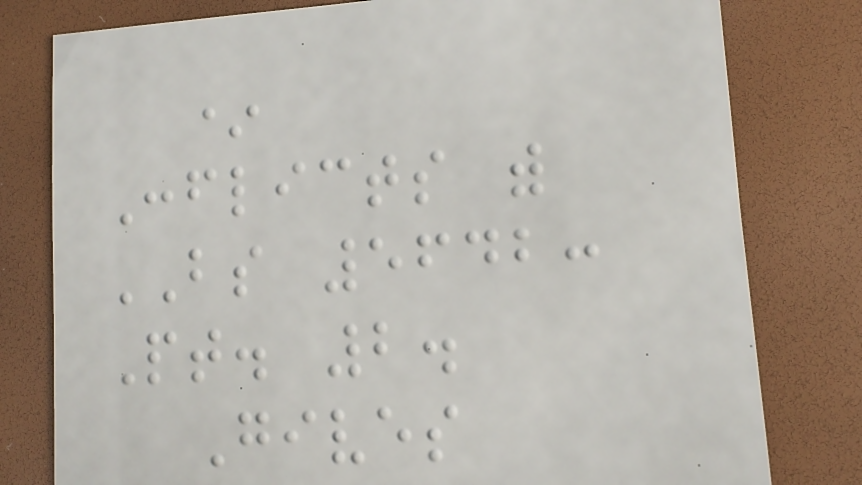*
Conflicts with
BS 5642:
Pt. 2.
Gives
